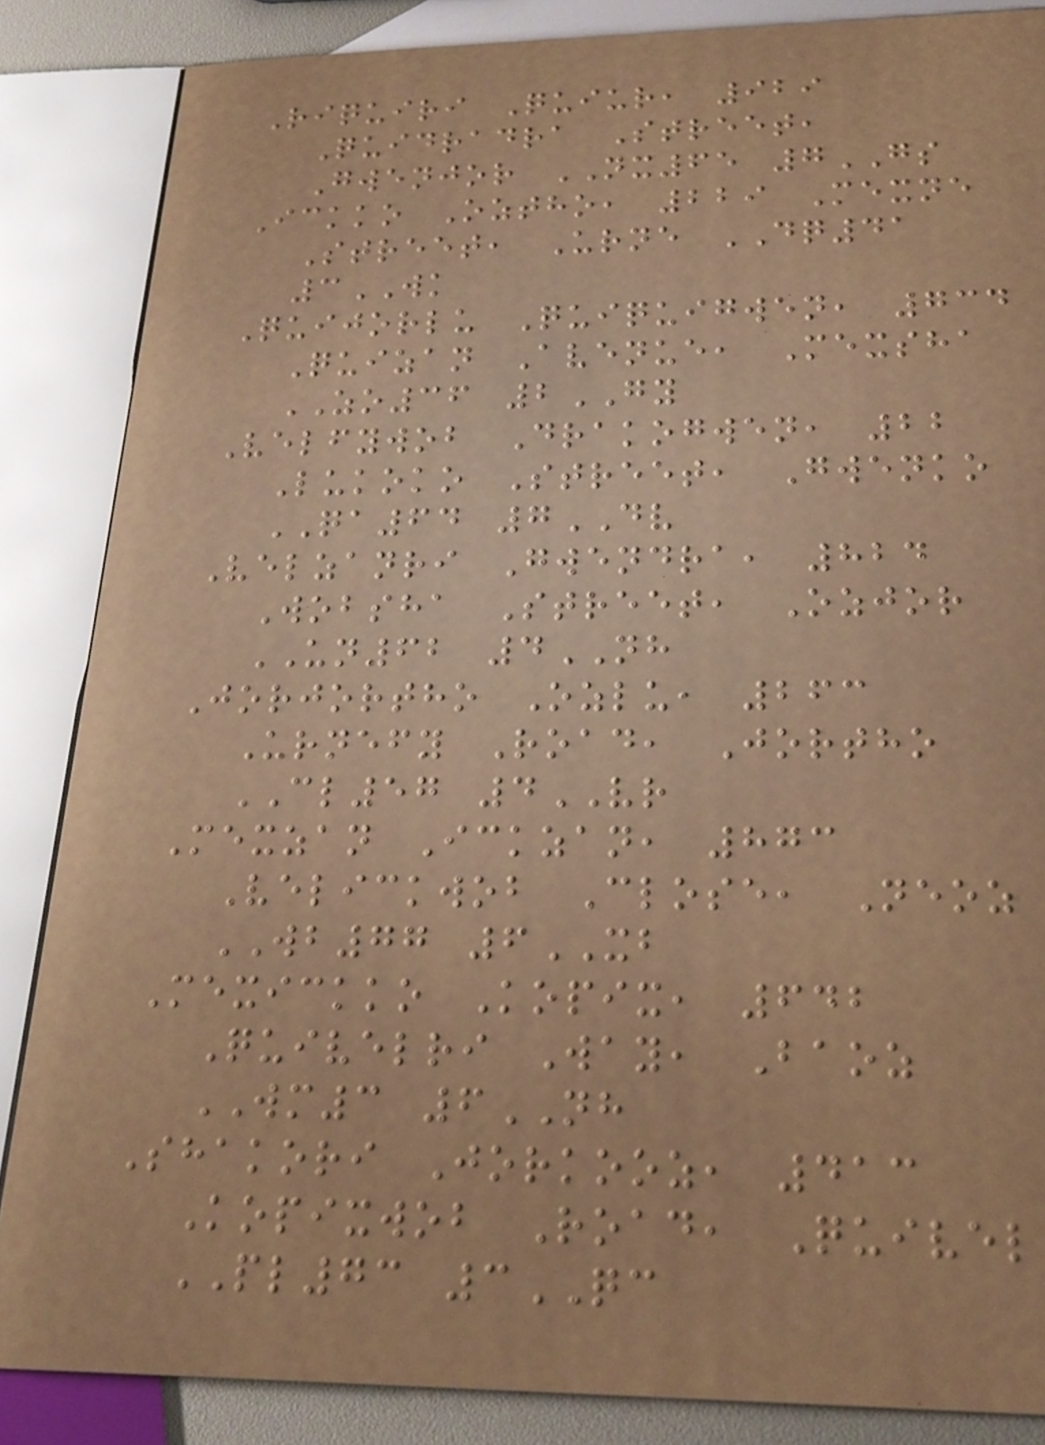Riquiri Quiur, 929
Quidradra Street,
Gwenjor NX65 7GS
Ickko Oztho, 229 Mexne
Street, Urne DQ41
3WK
Quijorlu Quiquigwen, 734
Quizan Avenue, Mexsha
ZO36 2GY
Velfywob Drakogwen, 22
Lukoko Street, Gwenko
QA64 7DV
Velzanri Gwendra, 824
Wobsha Street, Ozjor
UN62 4NH
Jorjortho Ozlu, 263
Urnefy Road, Jortho
CL57 4VR
Mexzan Ickzan, 873
Velickwob Close, Neoz
WB77 6XB
Mexickko Kopix, 642
Quivelri Way, Baoz
WM3 6NH
Shakori Jorkooz, 413
Kopixwob Road, Quivel
PL73 3QC
